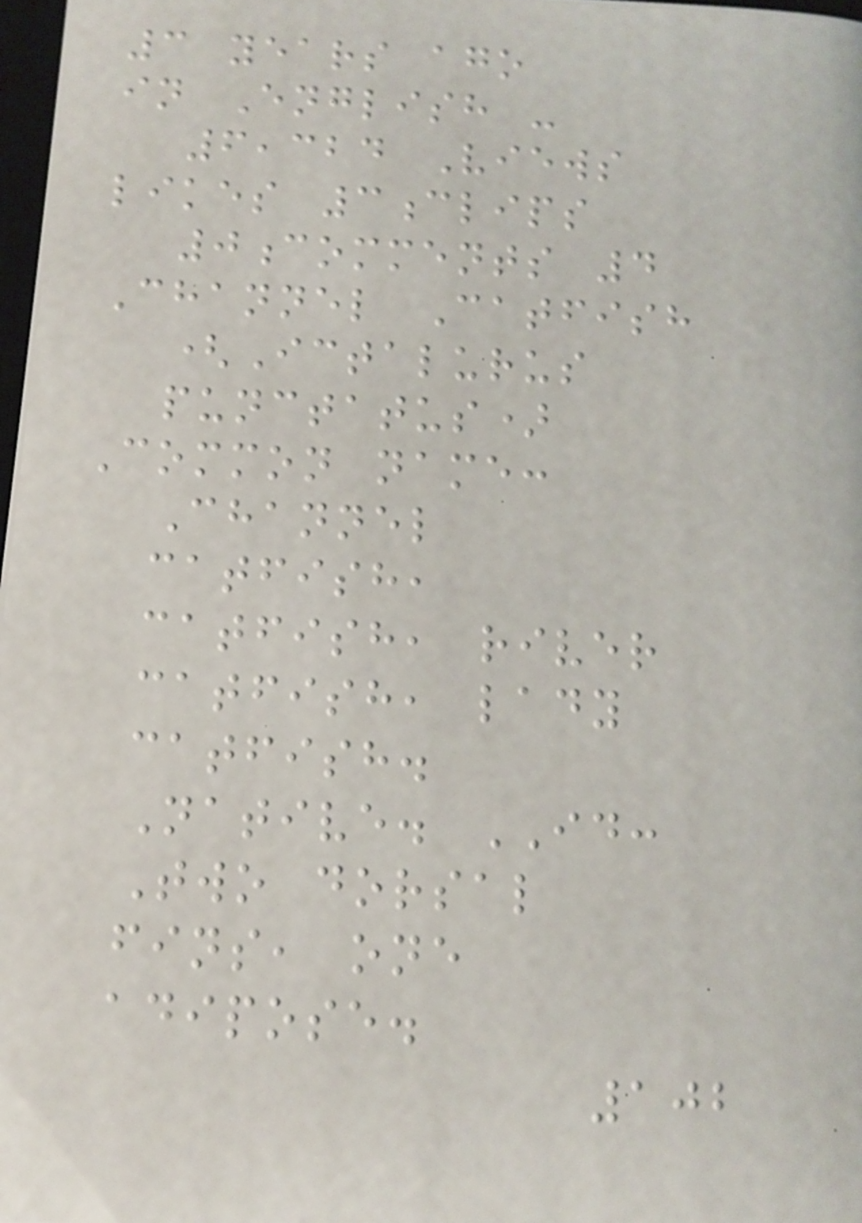3 years ago
in English -
6,324 Views
likes 3clips
0comments 4
Channel Catfish
(Ictalurus
punctatus)
Common name:
Channel
catfish,
catfish, river
catfish, lady
catfish.
Native. ID:
Two dorsal
fins, one
adipose.
102
